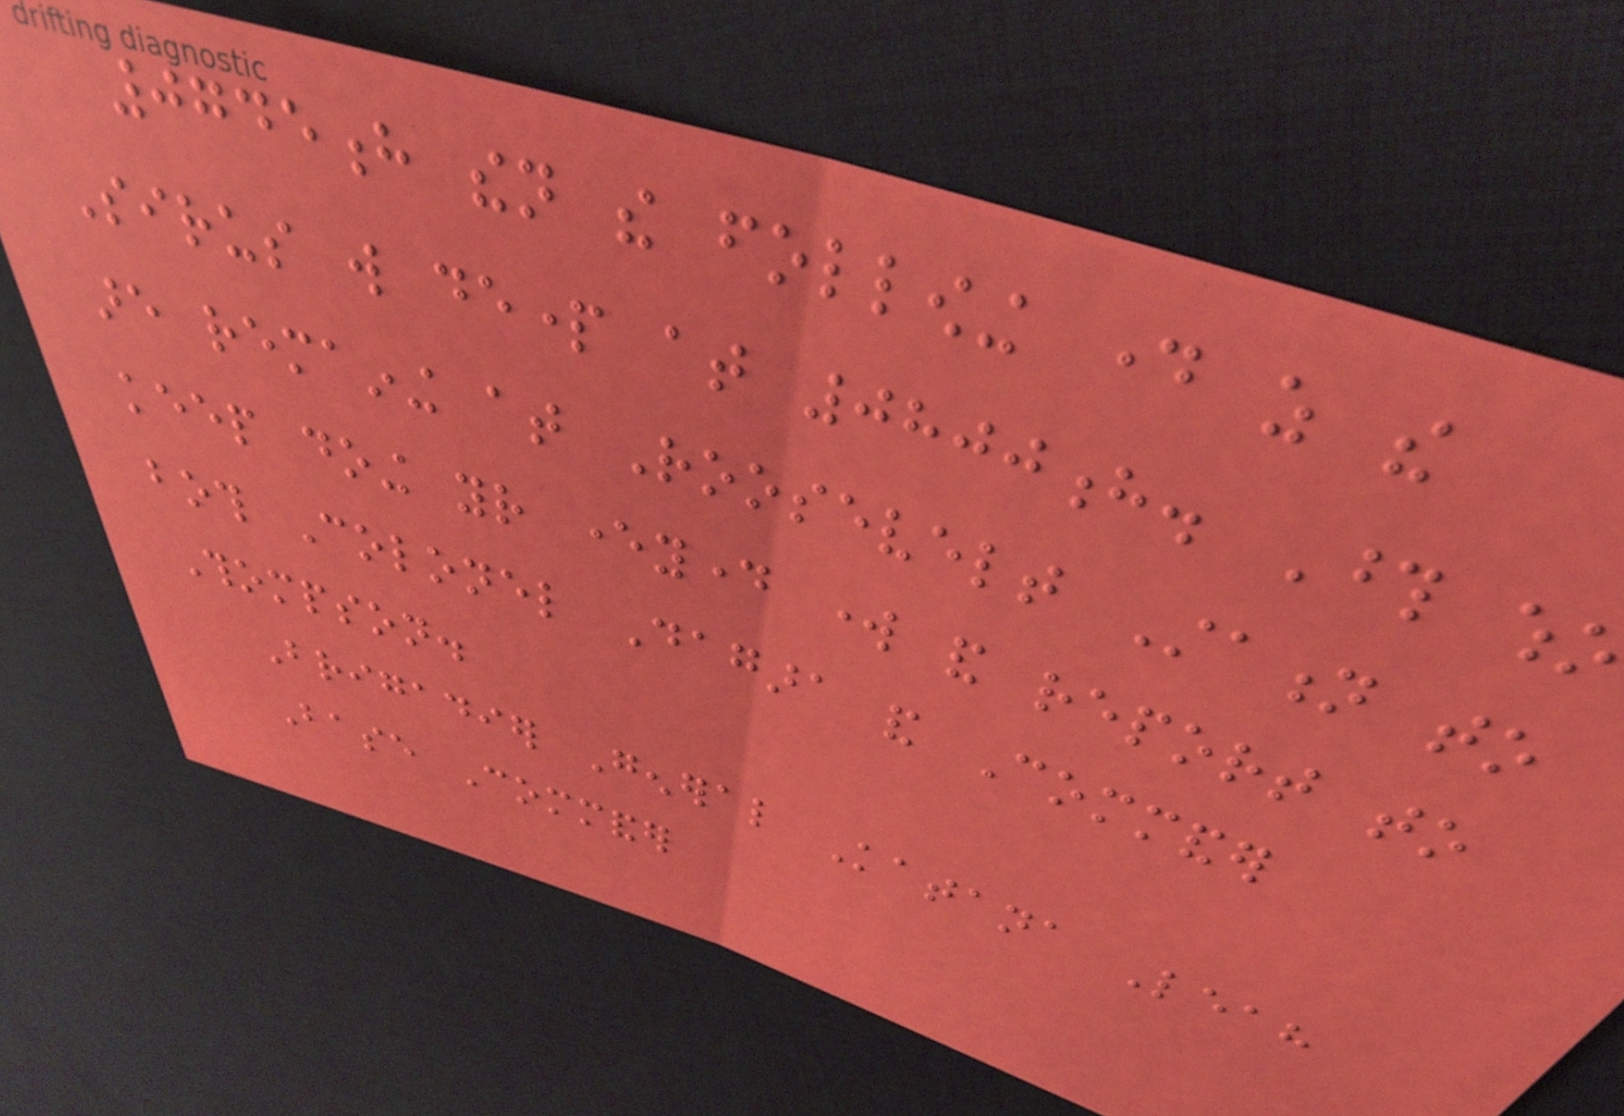0745h then the following day as the
Sirus will depart at 0800h. Those who
are remaining at Roosevelt Station to
keep doing your everyday work and report to
both Colonel Dagara and Commander
Thompson.
Brigadier General Katana Leah
Base Commander
